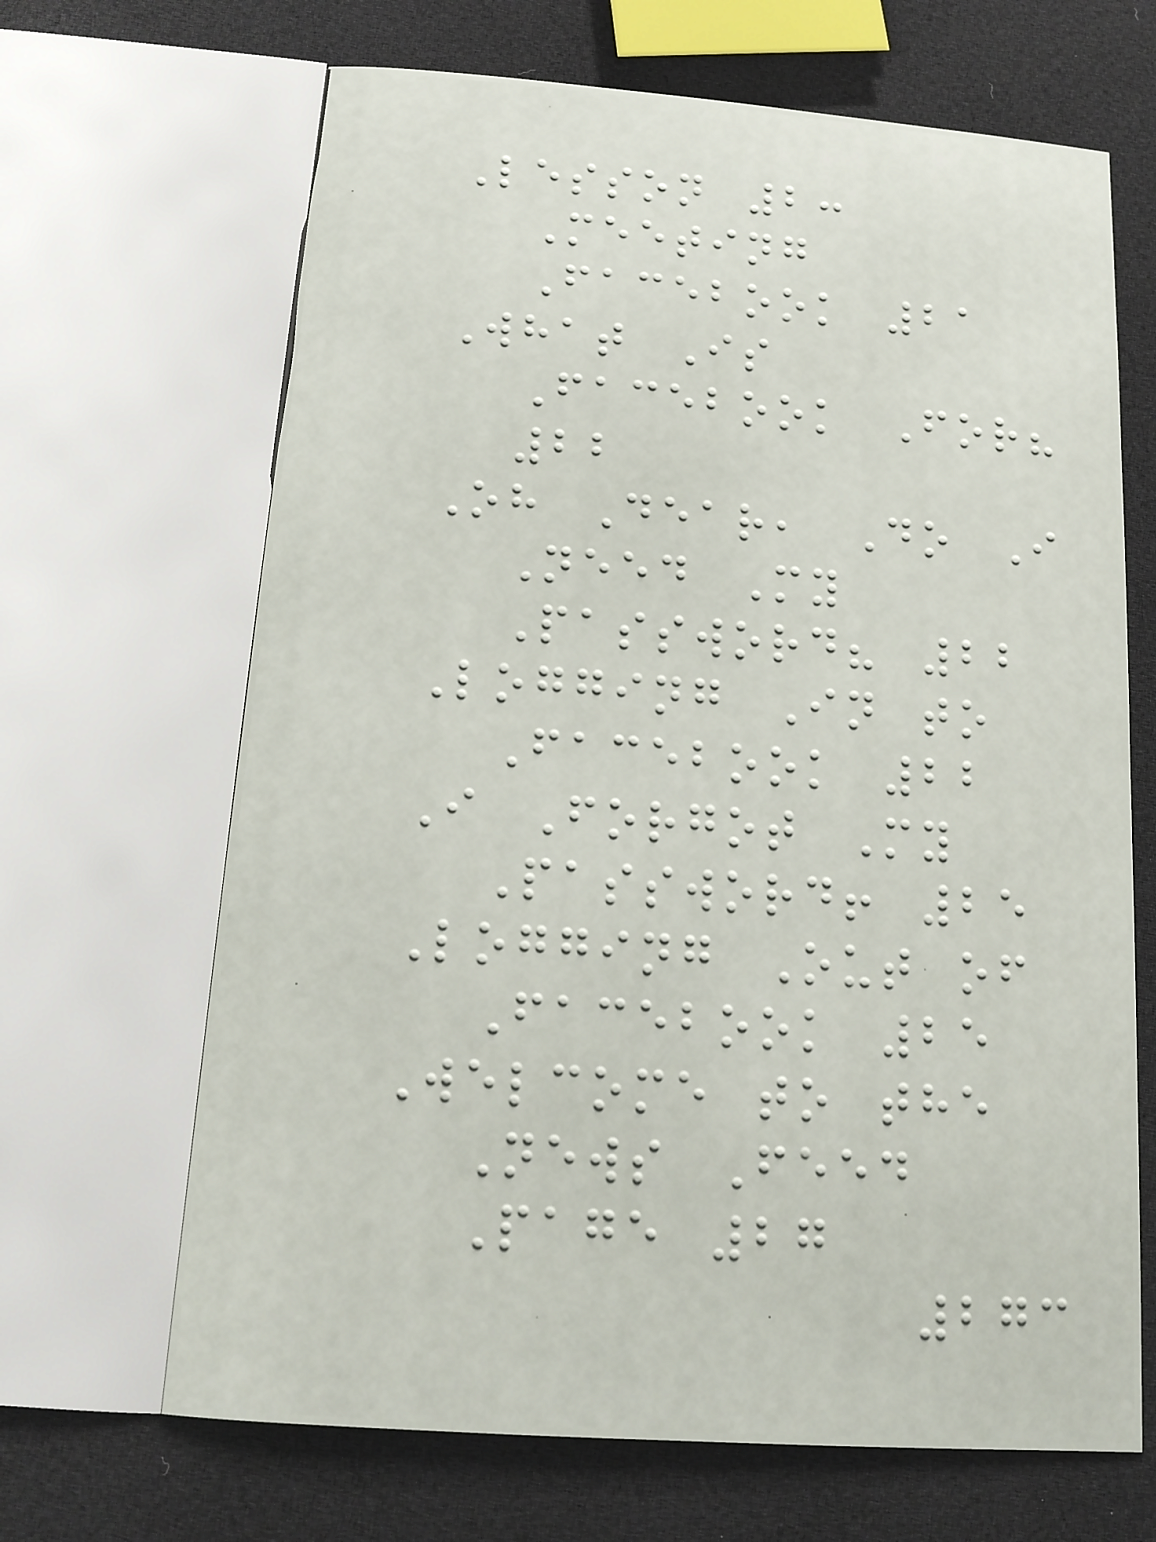Lesson 2:
Meeting
Facebook 21
What Is
Facebook For?
22
Oh Dear, Do I
Need My
Password? 22
Logging In to
Facebook 22
I Forgot My
Password! 25
Logging Out of
Facebook 25
Welcome to the
News Feed
Page 27
273
